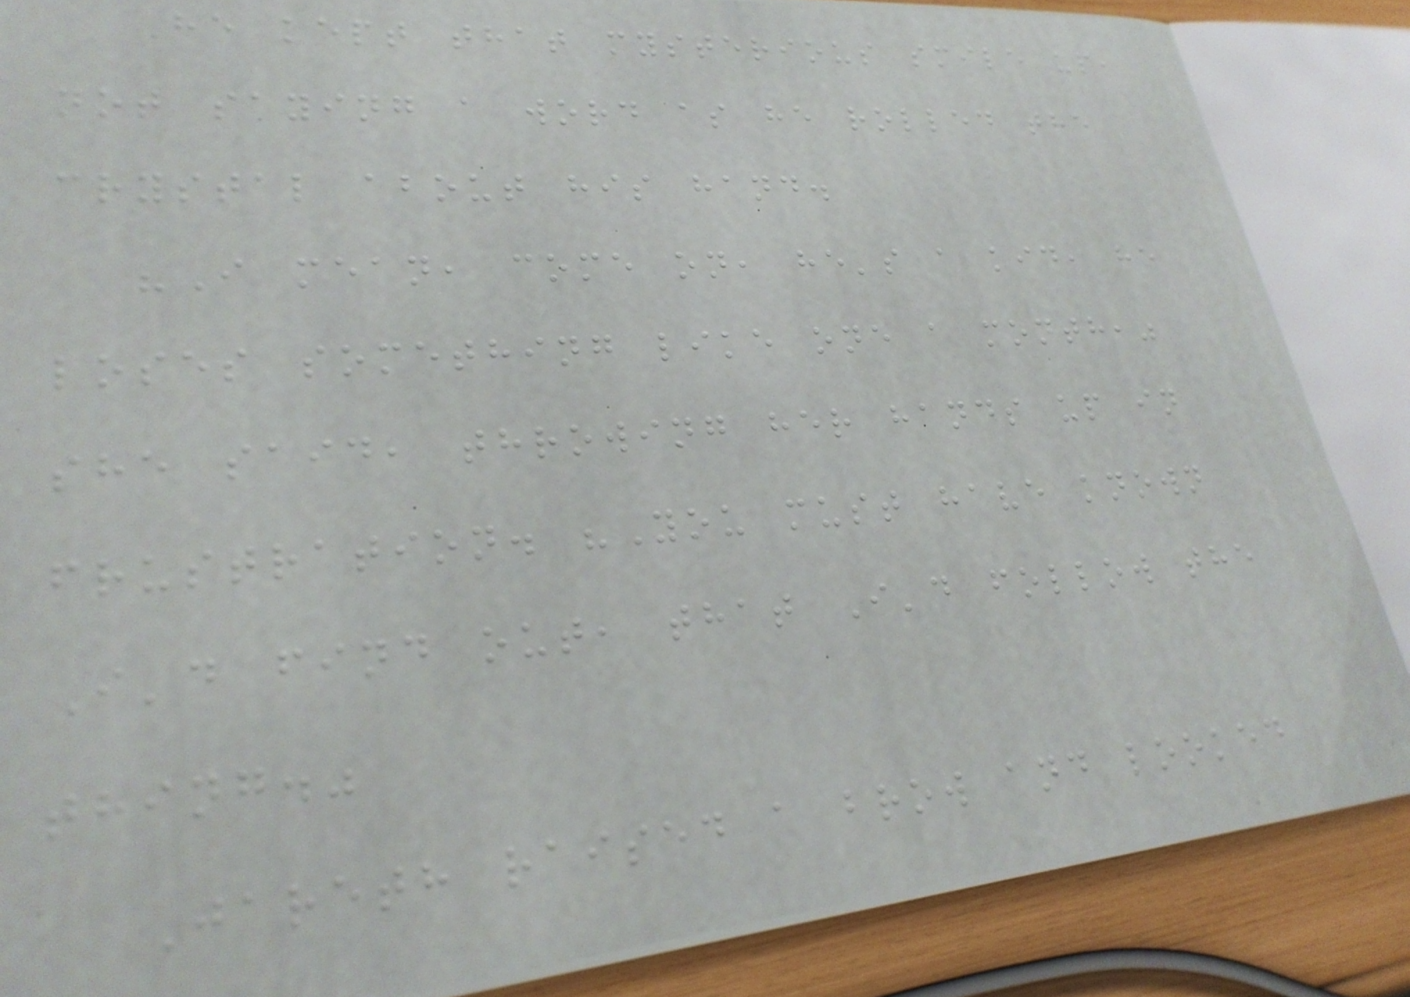He kept that mysterious smile up,
not saying a word as he rolled the
crystal about his hand.
"I mean, come on, he's a kid, he
loses something like one a month,"
she said, throwing her hands up in
frustration. "You must have known
I'd find out, that I'd follow the
thing."
Jareth raised a brow and looked
